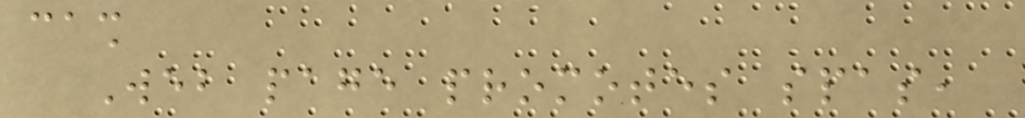cash
Web page promotes spas,
